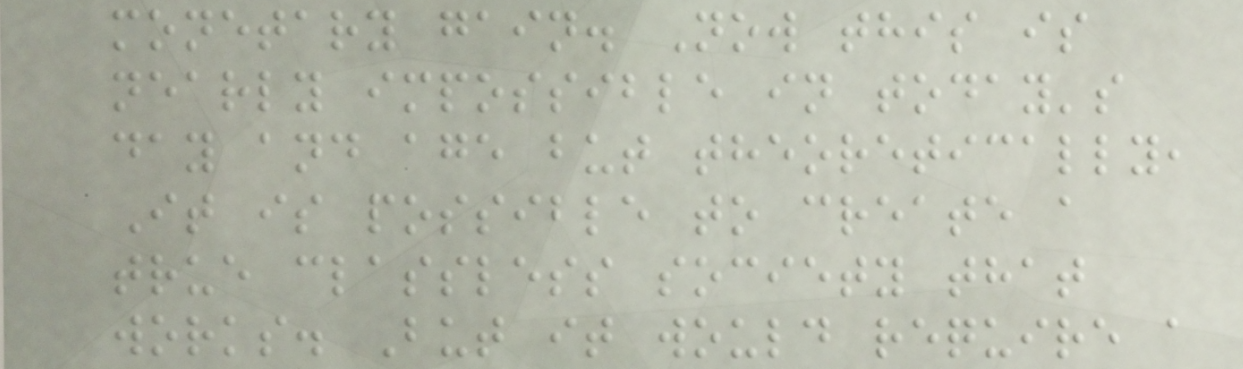monetary gain. Now this is
nearly impossible in today's
day and age but theoretically,
It is possible to create a
true classless society that
works. But it would require a
